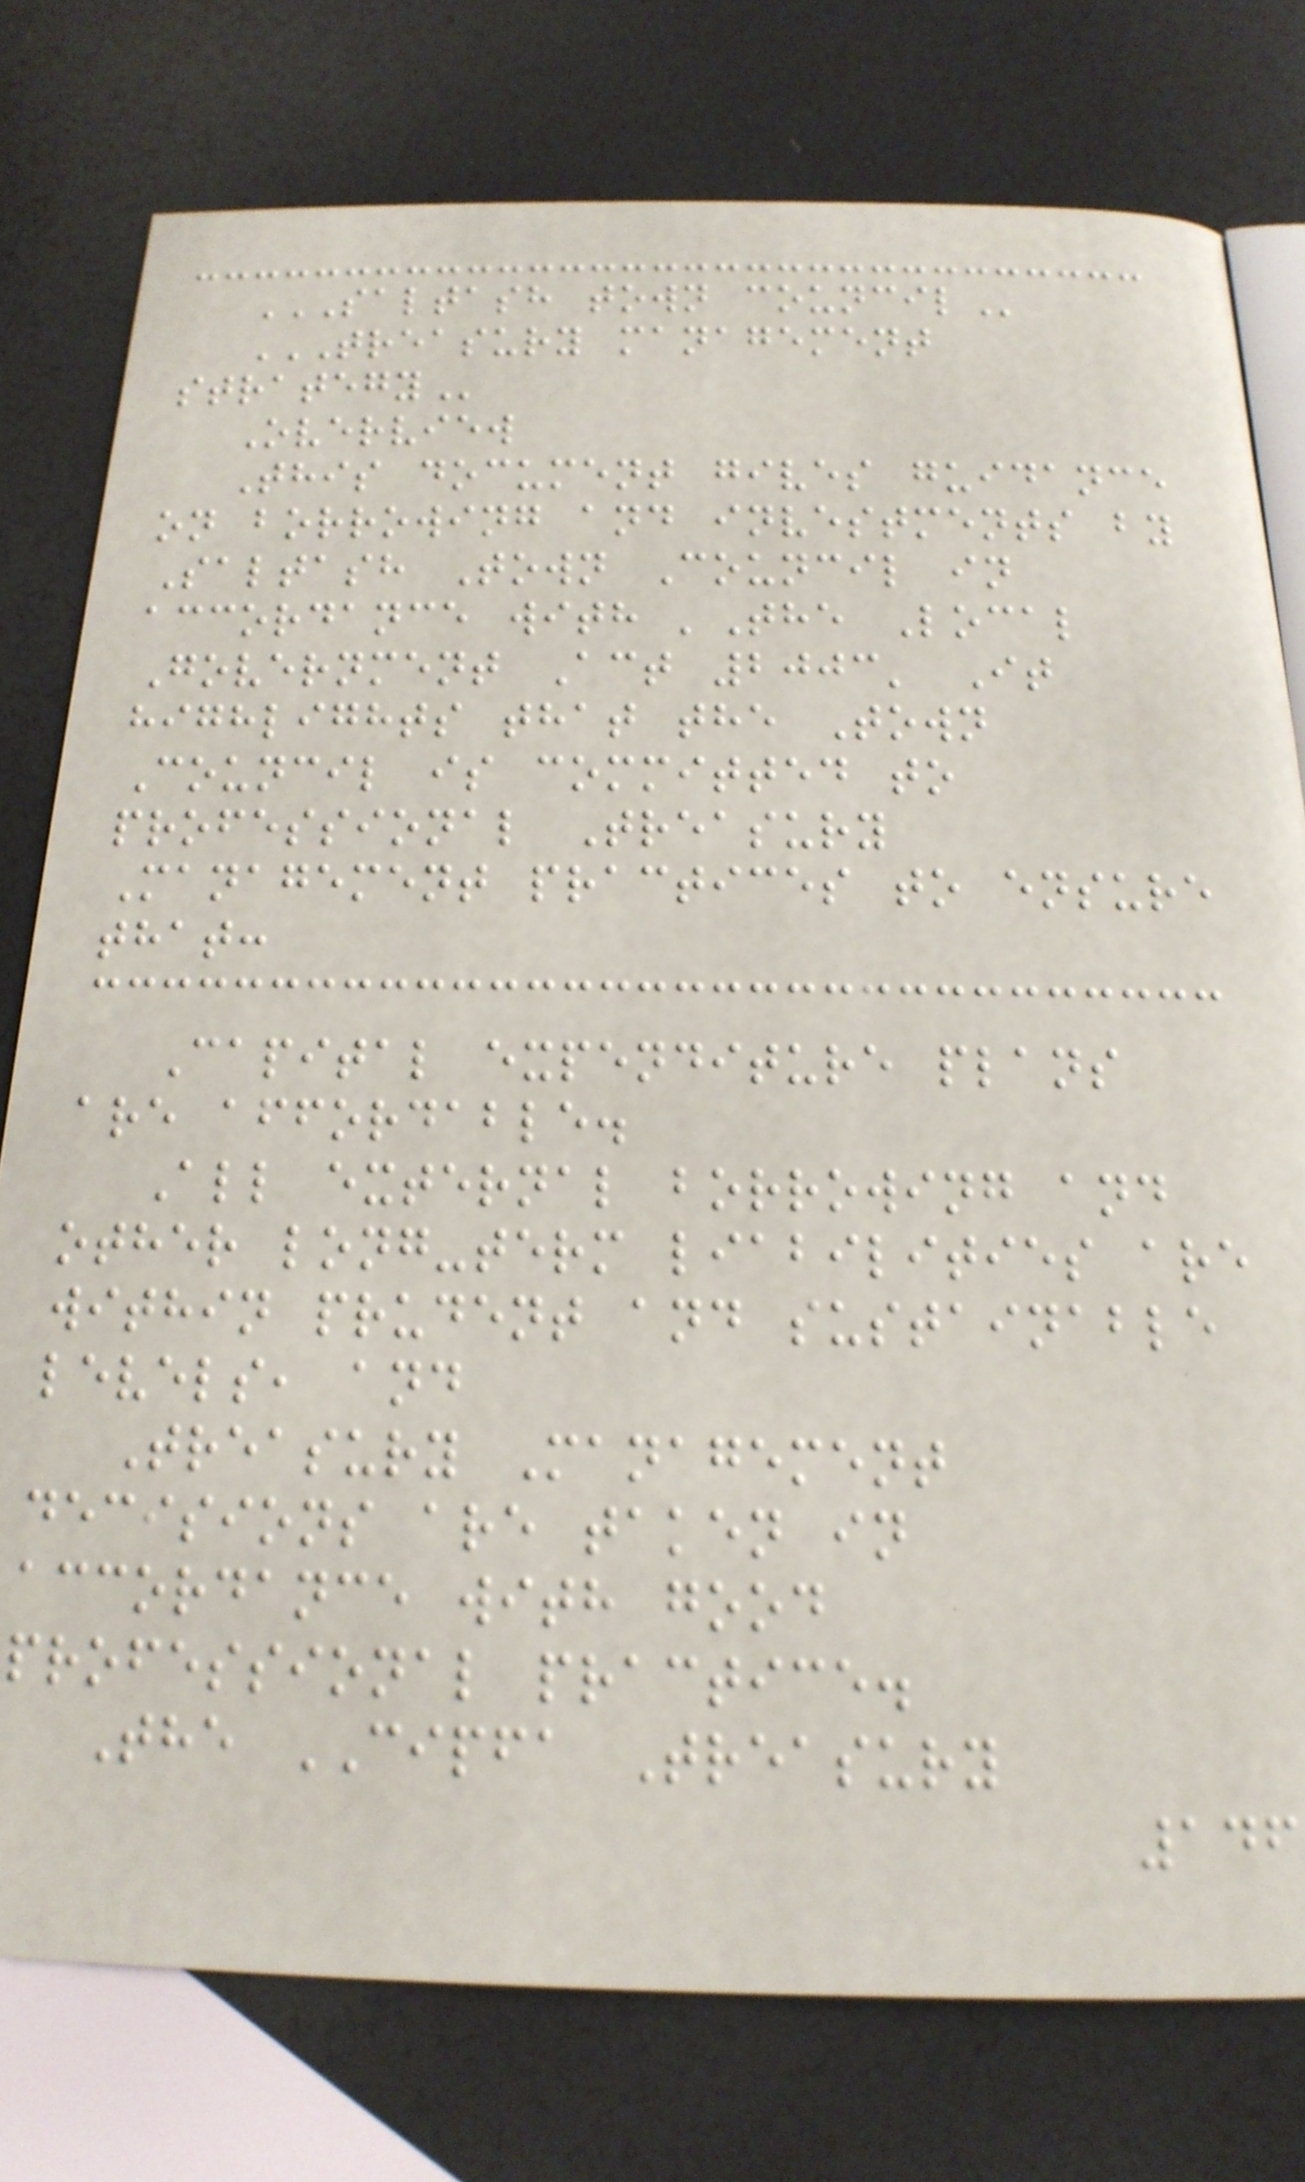SALTASH TOWN COUNCIL
TREASURY MANAGEMENT
STRATEGY
Overview
This document gives guidance
on borrowing and investments by
Saltash Town Council in
accordance with 'The Local
Government Act 2003' It
highlights that the Town
Council is committed to
professional Treasury
Management practices to ensure
that:
Capital expenditure plans
are affordable.
All external borrowing and
other long-term liabilities are
within prudent and sustainable
levels, and
Treasury Management
decisions are taken in
accordance with good
professional practice.
The CIPFA Treasury
146
